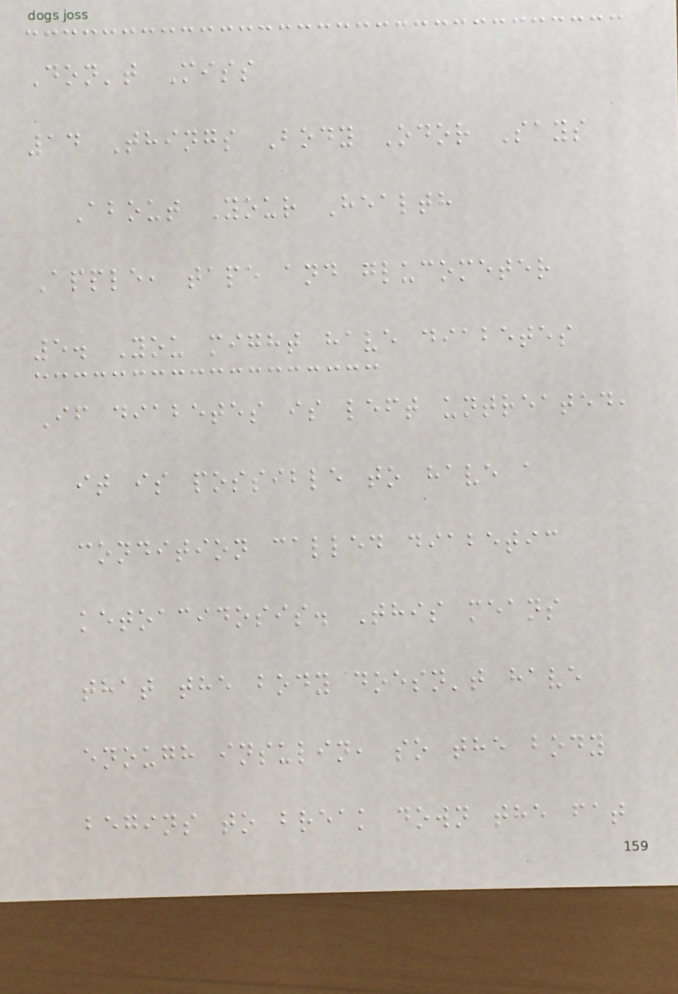Don't Miss
14 Things Body Odor Says
About Your Health
Apple, tape and glucometer
5. You might have diabetes
If diabetes is left untreated,
it is possible to have a
condition called diabetic
ketoacidosis. This means
that the body doesn't have
enough insulin, so the body
begins to break down the fat
